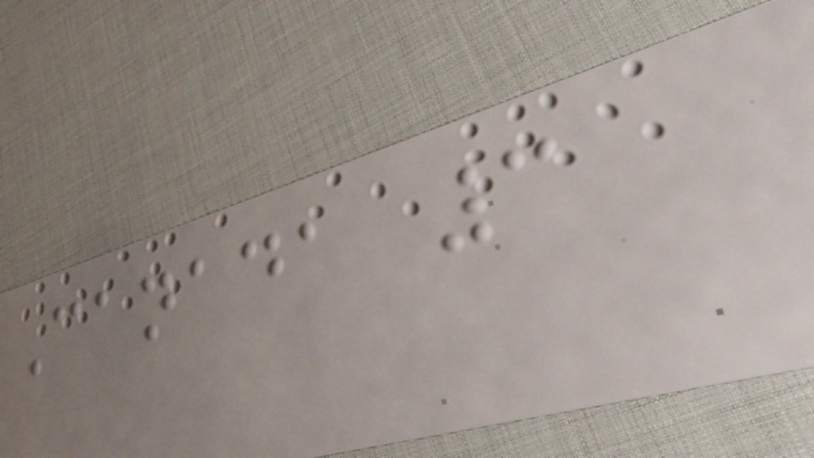Canada 3
